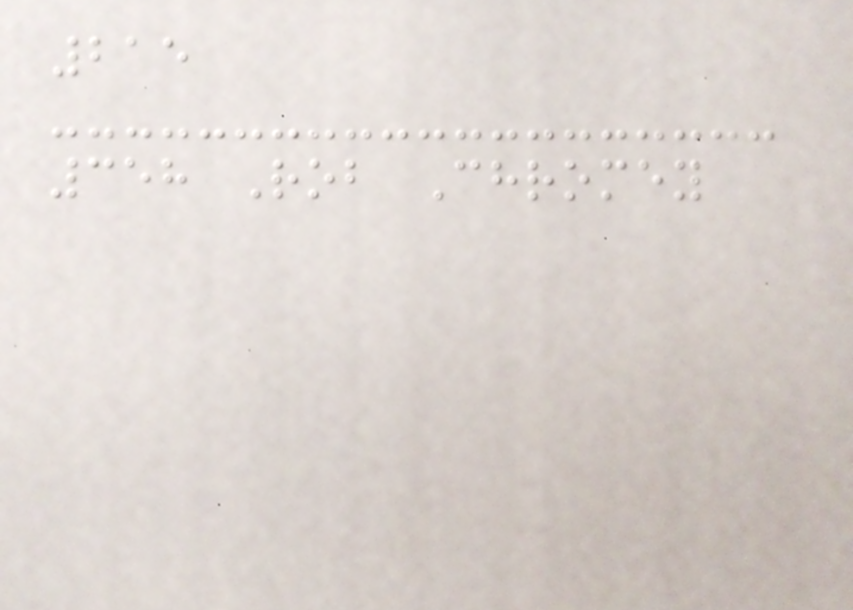215
358 Rob Chromey
